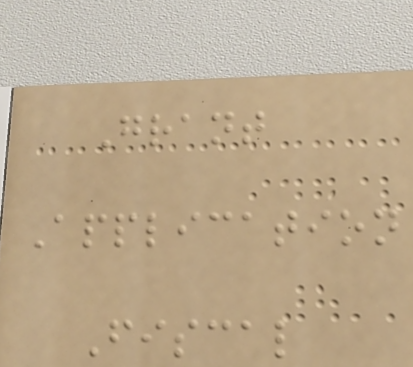Grant
Application
Fiscal
